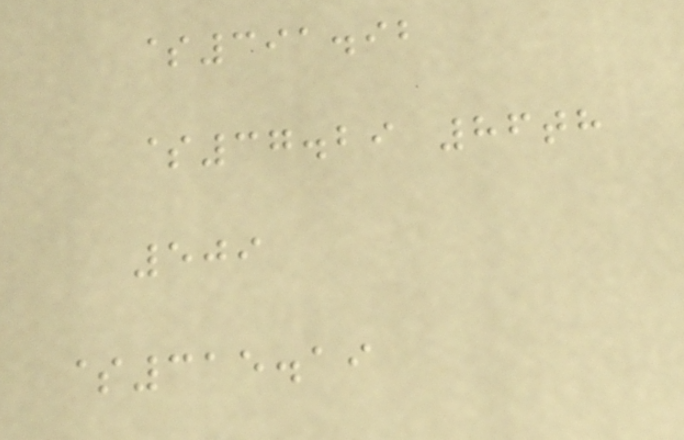$391.92
$37.29 86th
509
$315.19
